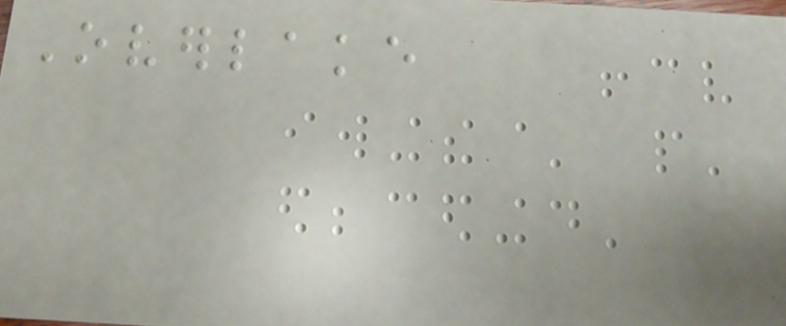Overlake
